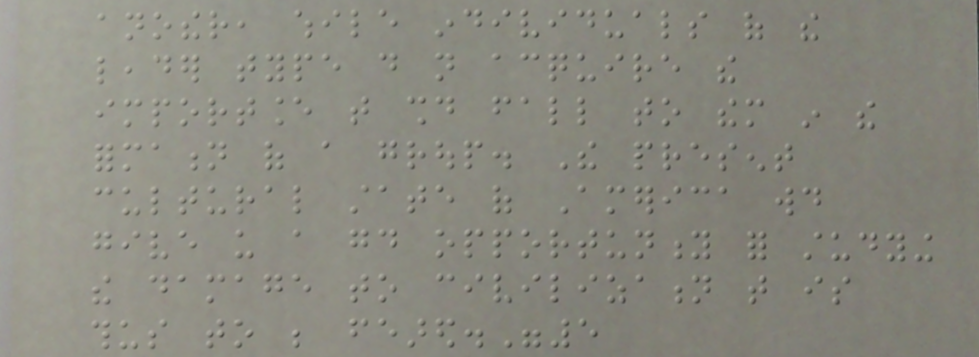another, while individuals of the
leader type do not acquire the
importance that should fall to them in the
formation of a group. The present
cultural state of America would
give us a good opportunity for studying
the damage to civilization that is
thus to be feared."5
